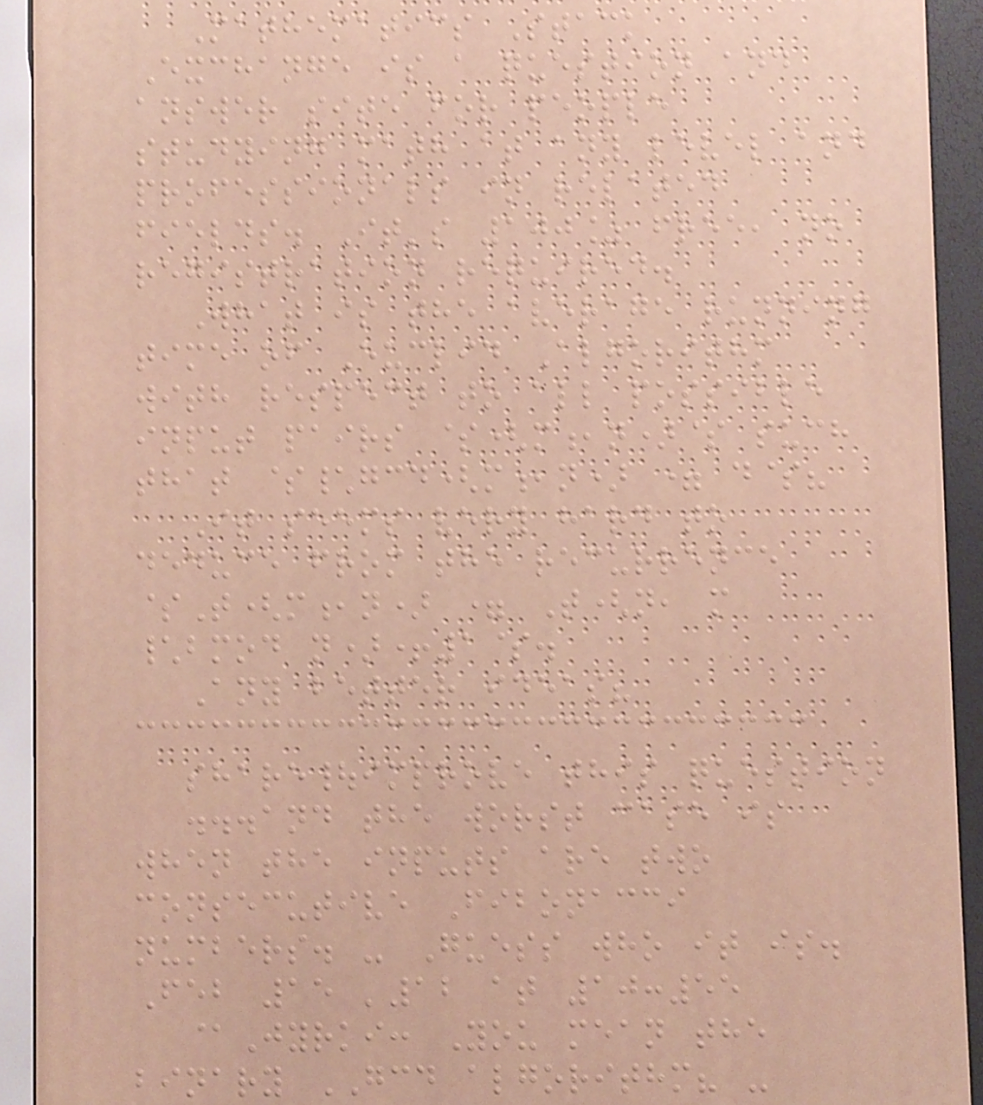Mathematics Stack
Exchange is a question and
answer site for people
studying math at any level and
professionals in related
fields. It's 100% free, no
registration required.
What is the average running
time of Euclid Algorithm
with respect to all possible
input pairs $(m,n)$ such
that $\gcd(m,n) = d$?
It seems very hard to
deduce from the recurrence
$T(m,n) = T(n, m
\bmod n)+1$.
Any better ideas?
share|improve this question
...and the worst case is
when the inputs are two
consecutive Fibonacci
numbers. - Guess who it is.
Feb 15 '12 at 10:55
@Jyrki: You mean the
binary GCD algorithm? -
